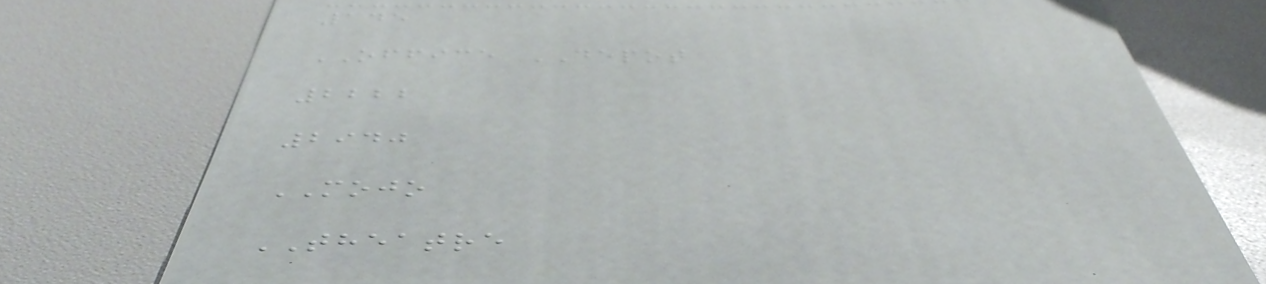145
OFFICE DEPOT
2222
2940
MOJO
THEATRE
